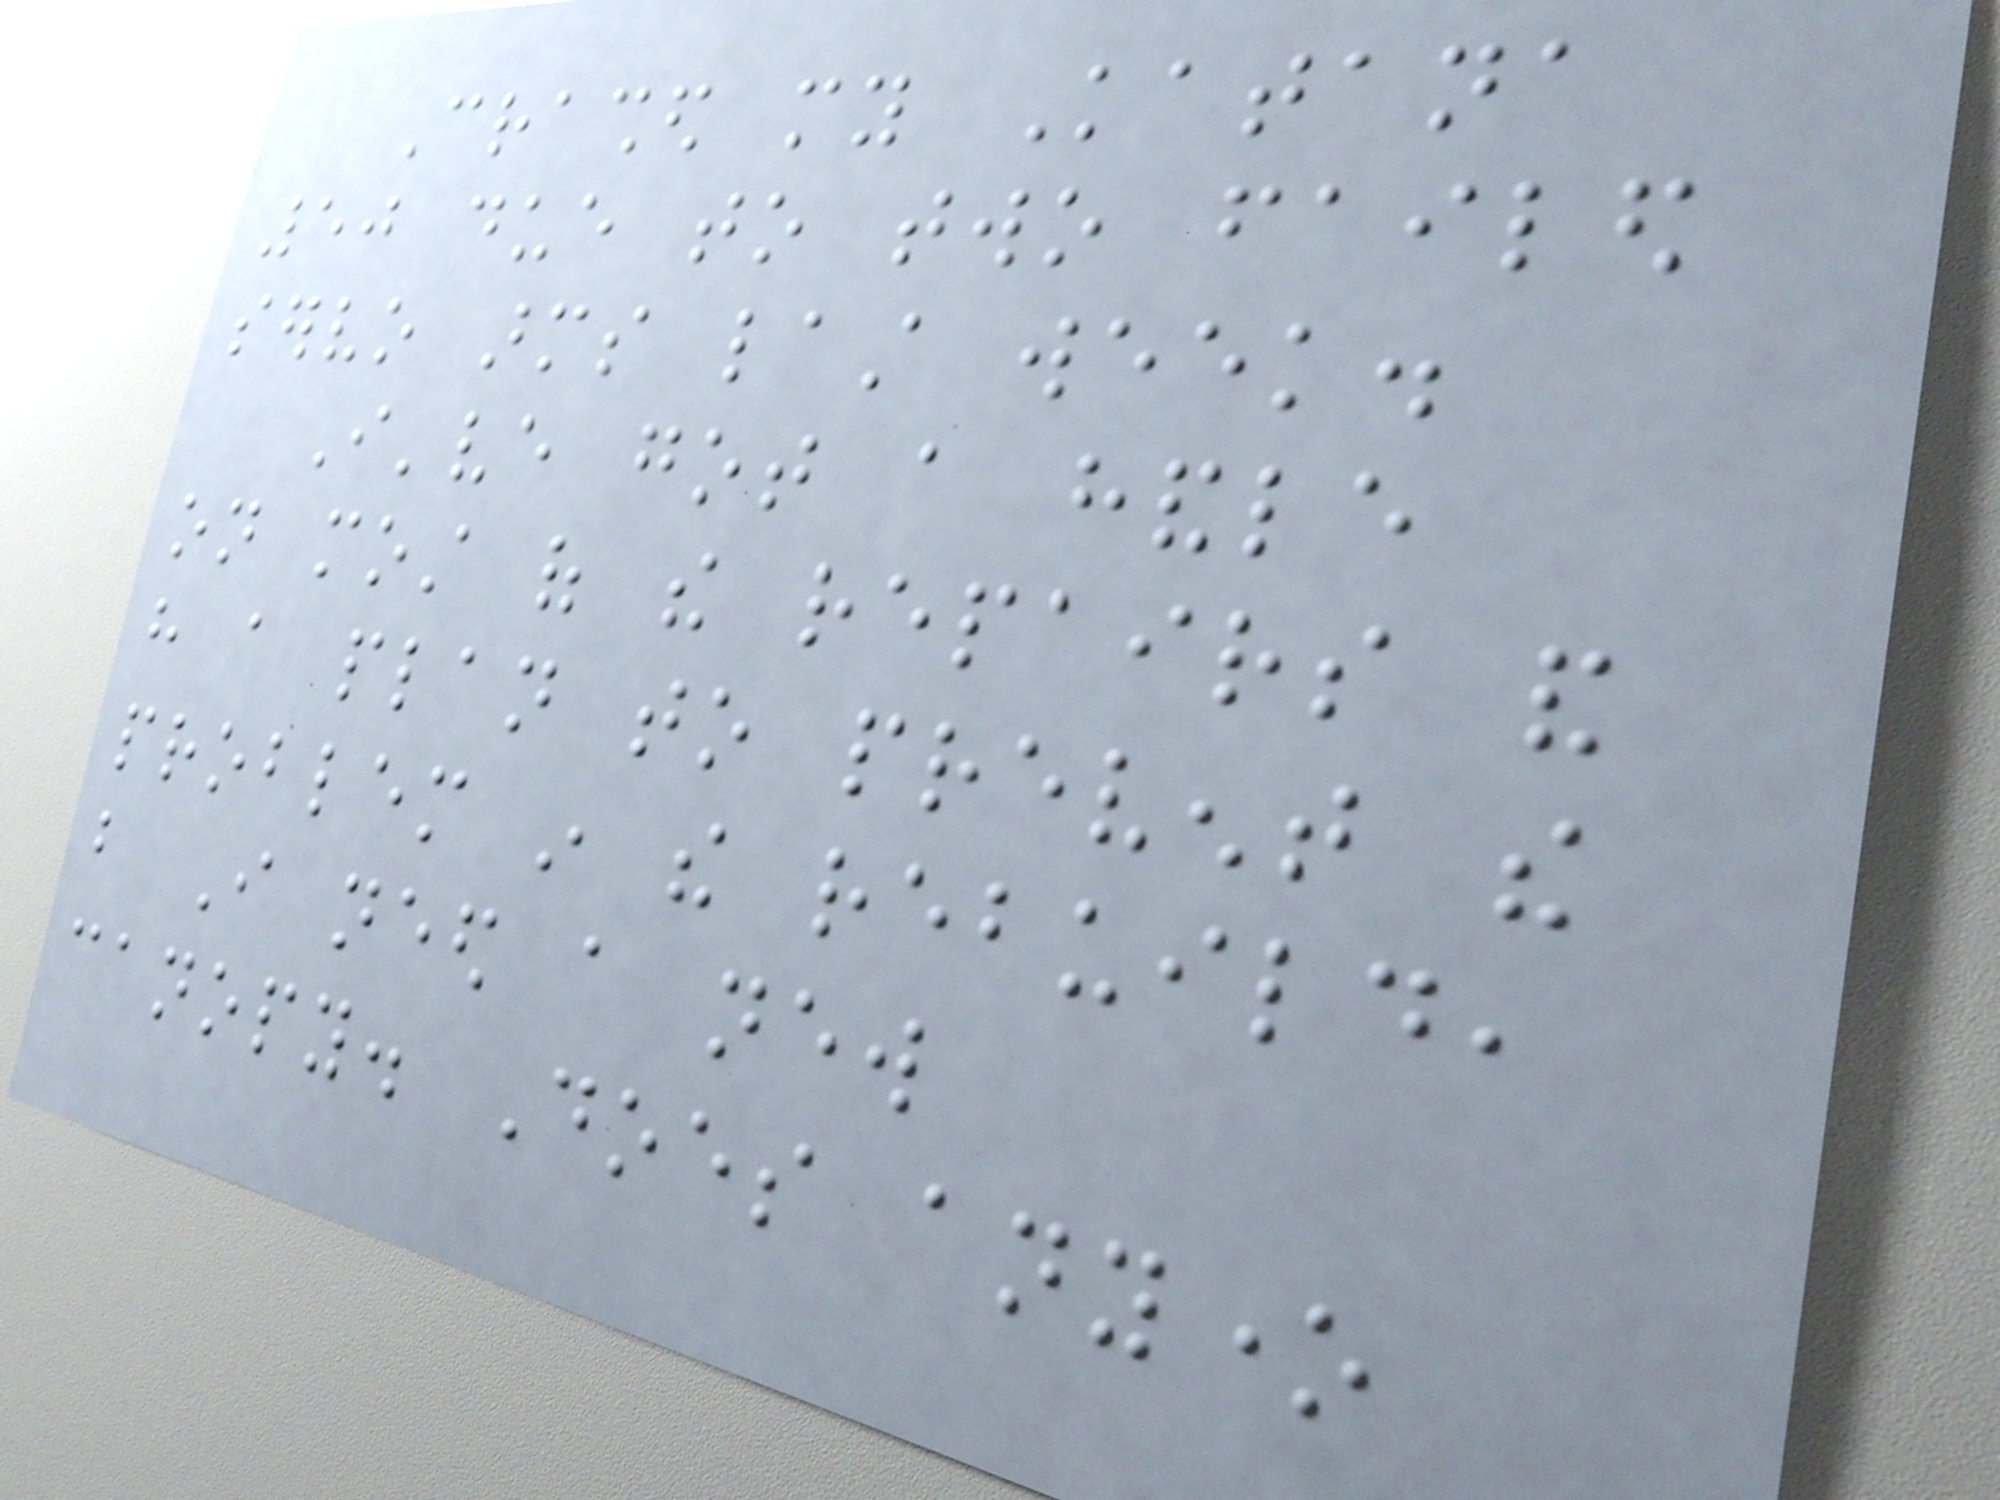Crashed my Katana
50 due to two failed
servo arms last week.
I've got a handle
on most of the repairs and
have a plan to prevent the
problem in the rebuild,
but I need a new
canopy. Does anyone
